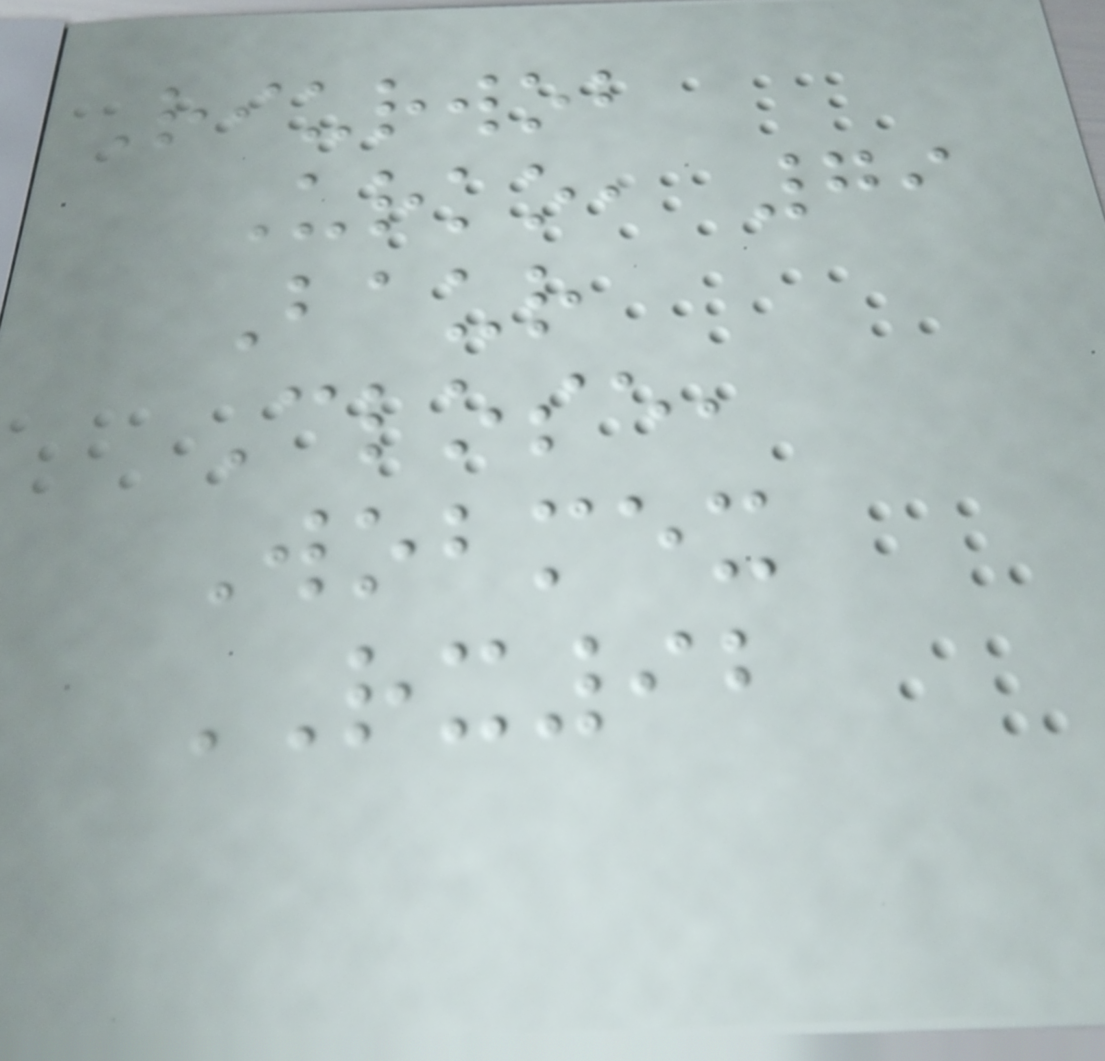Riurwob
Urko, 79
Baur
Close,
Wobmex
RX92
